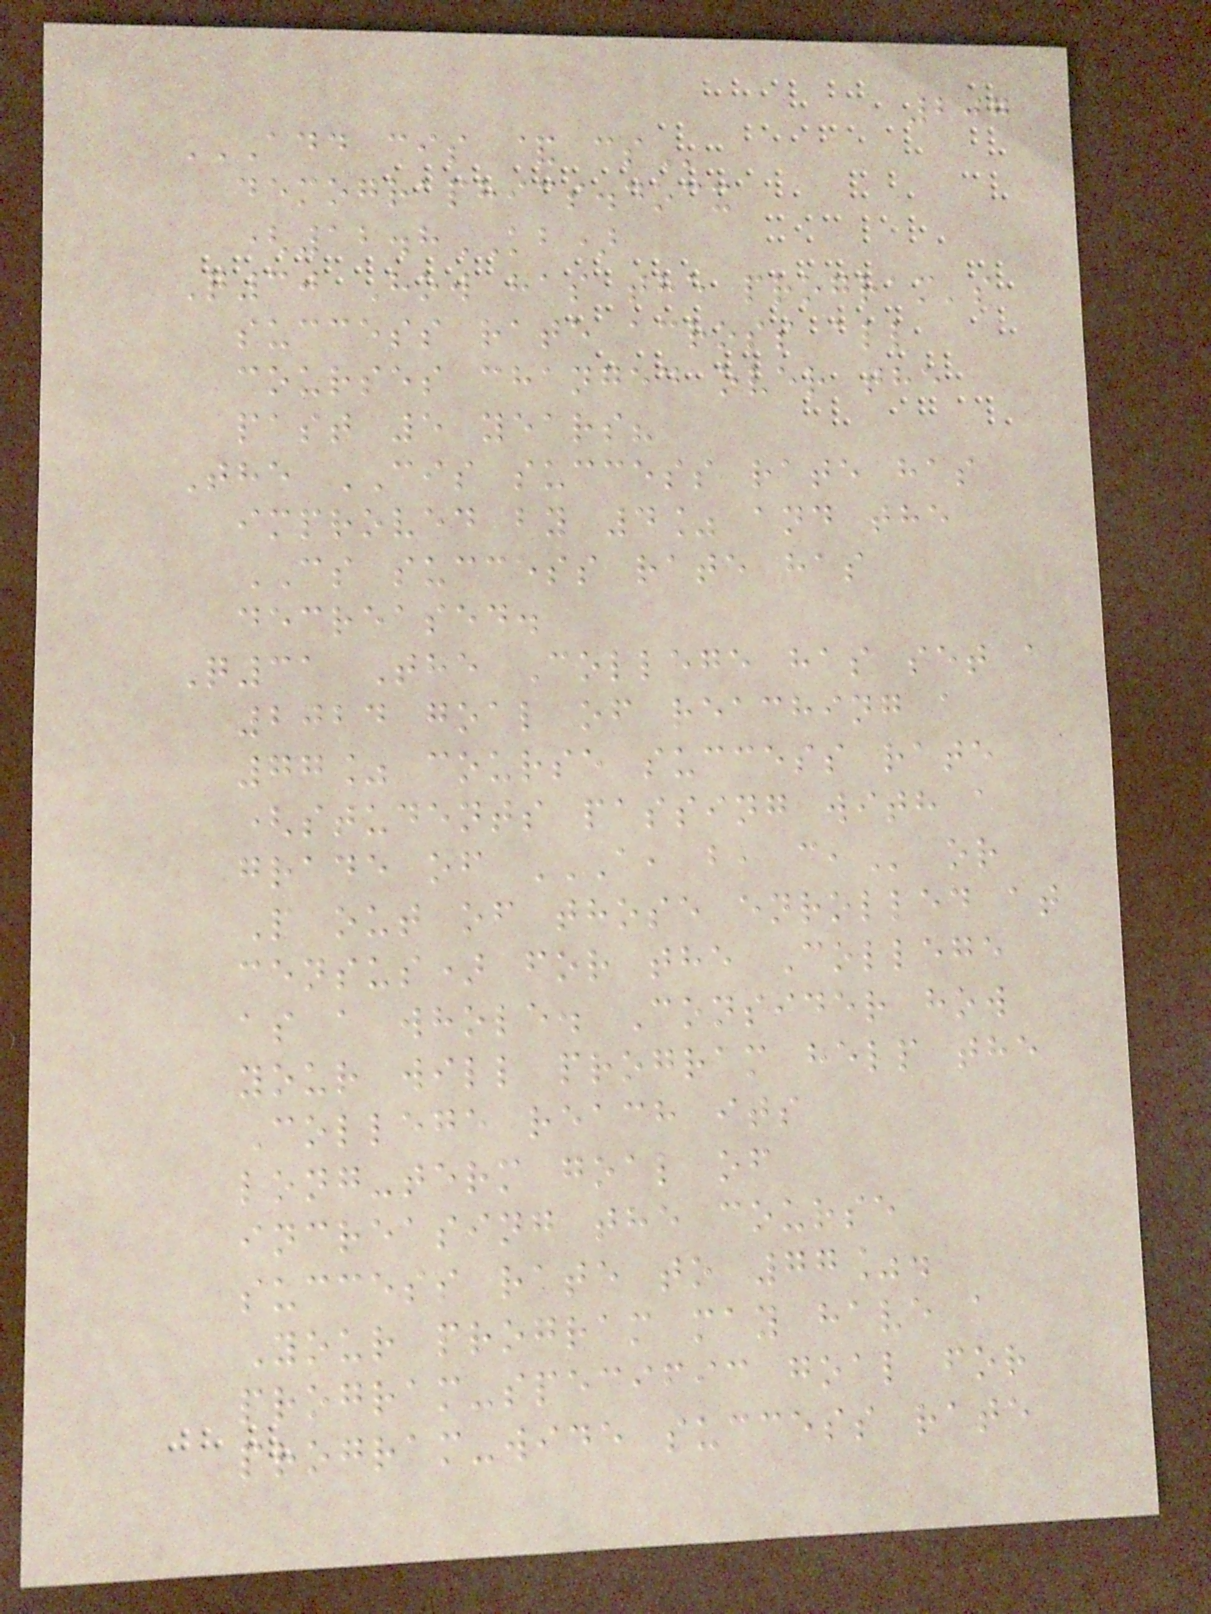207
ADD CIS & CS
demographics.docx
(12.8KB)
Q30 How has the program's
success rate across all
courses changed over the
past 5 years?
The CIS success rate has
improved by 4% and the
CS success rate has
decreased.
Q31 The College has set a
2024 goal of reaching a
77% course success rate
(students passing with a
grade of A, B, C, or
P out of those enrolled at
census) for the College
as a whole. Consider how
your will program help the
College reach its
long-term goal of
increasing the course
success rate to 77%.
Your program may have a
program-specific goal for
program-wide success rate
